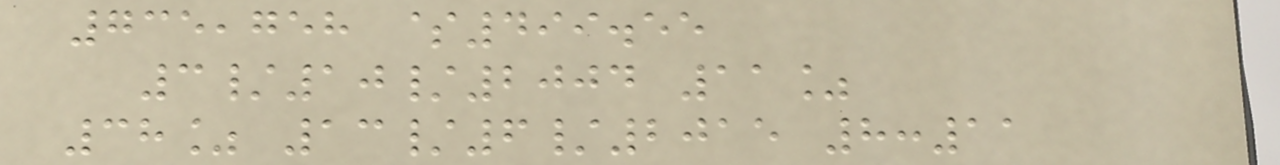735,758 $499.55
3/10/2004 11%
38% 13/6/2015 8:11
